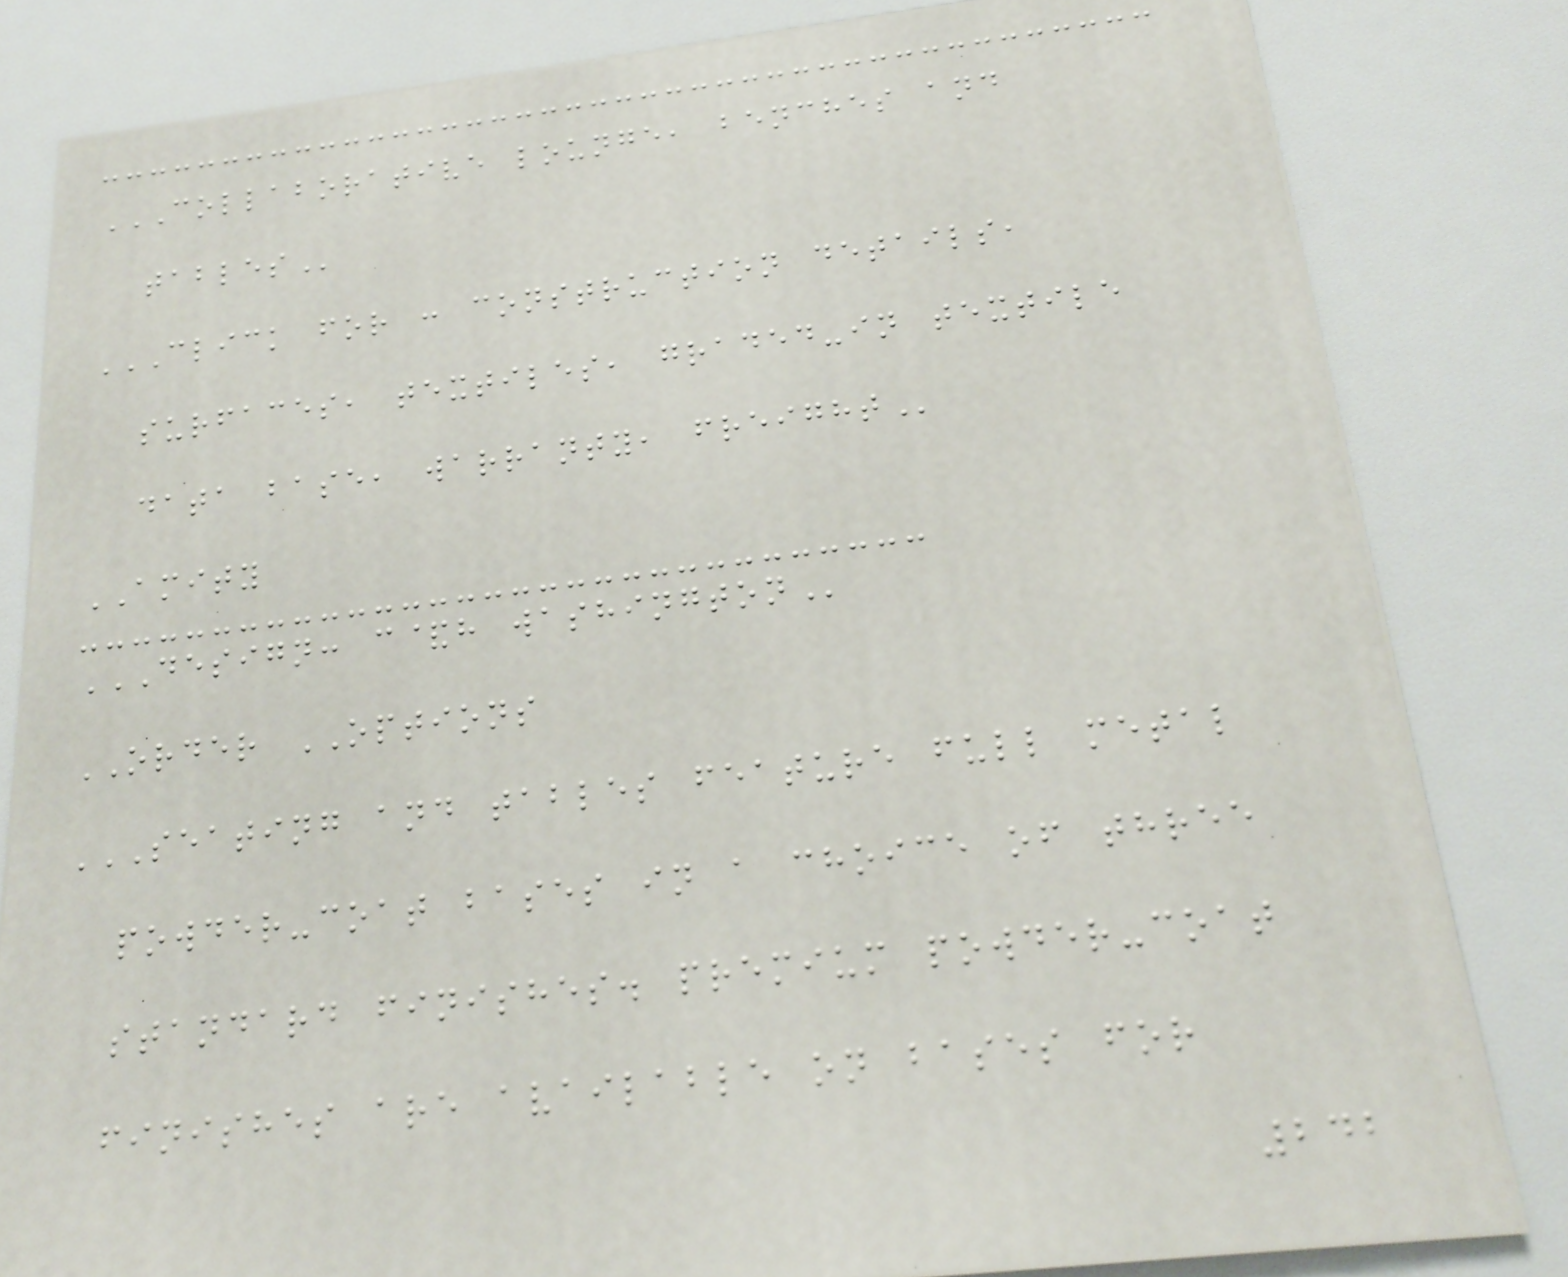COLLABORATIVE LOUNGE, BENCHES AND
TABLES
CLICK FOR : CONSTRUCTION DETAILS,
SURFACES, TEXTILES, GRADED-IN TEXTILE
DATA BASE, WARRANTY, FREIGHT
AMITY
DESIGN: C&H WASHINGTON
ORDER OPTIONS
SEATING AND TABLES FEATURE FULL METAL
POWDER-COAT BASES IN A CHOICE OF THREE
STANDARD FINISHES. PREMIUM POWDER-COAT
FINISHES ARE AVAILABLE ON BASES FOR
242
